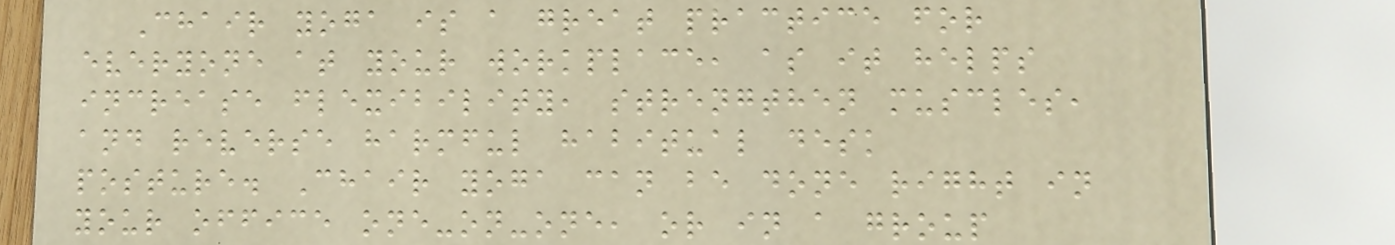Chair yoga is a great practice for
everyone at your workplace, as it helps
increase flexibility, strengthen muscles,
and reverse harmful habitual desk
posture. Chair yoga can be done right in
your office one-on-one, or in a group
